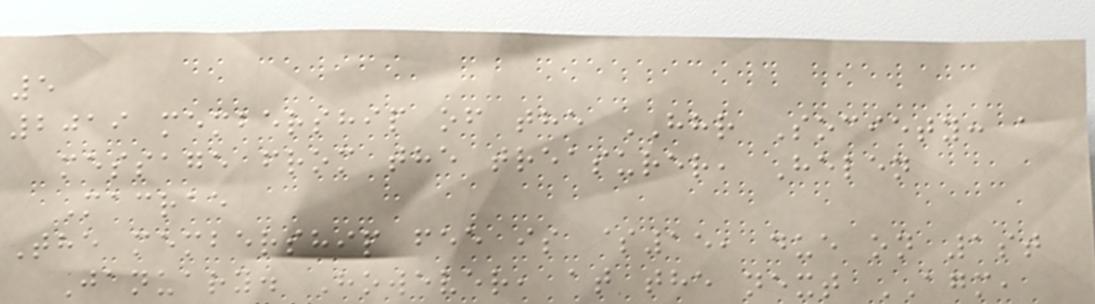5
2019 membership of the HHR Society: a
message from the treasurer, Helen
Macrae
The membership fee is $15, due on 1st
January. However, at the next AGM,
